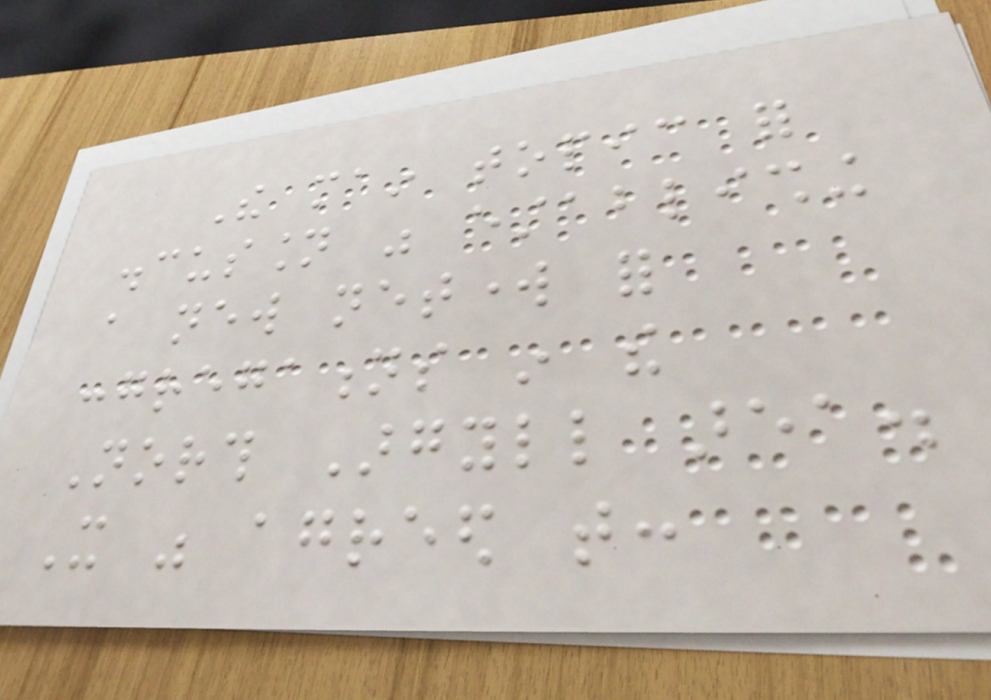The main topic for
discussion was establishing
a new network for
congregations in the
North Argyll area.
It was agreed that:
